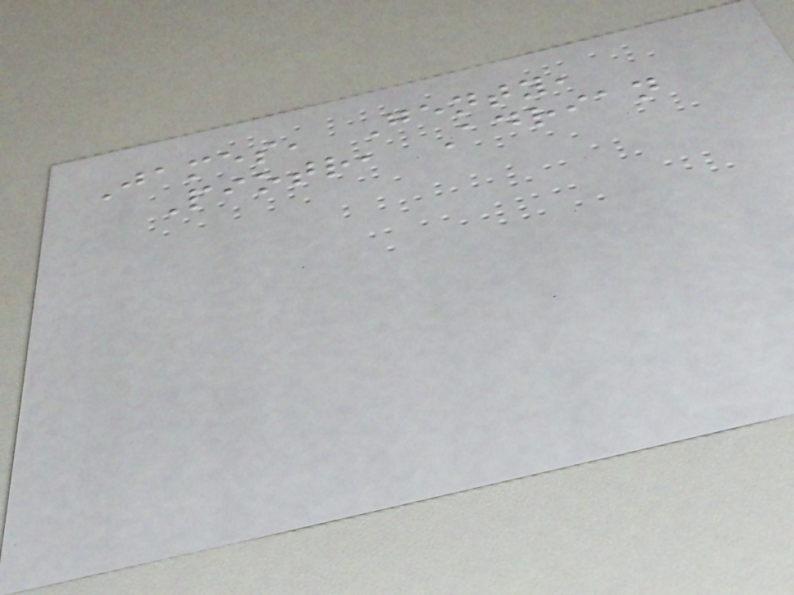James, Genty,
Piotr, Adrian
